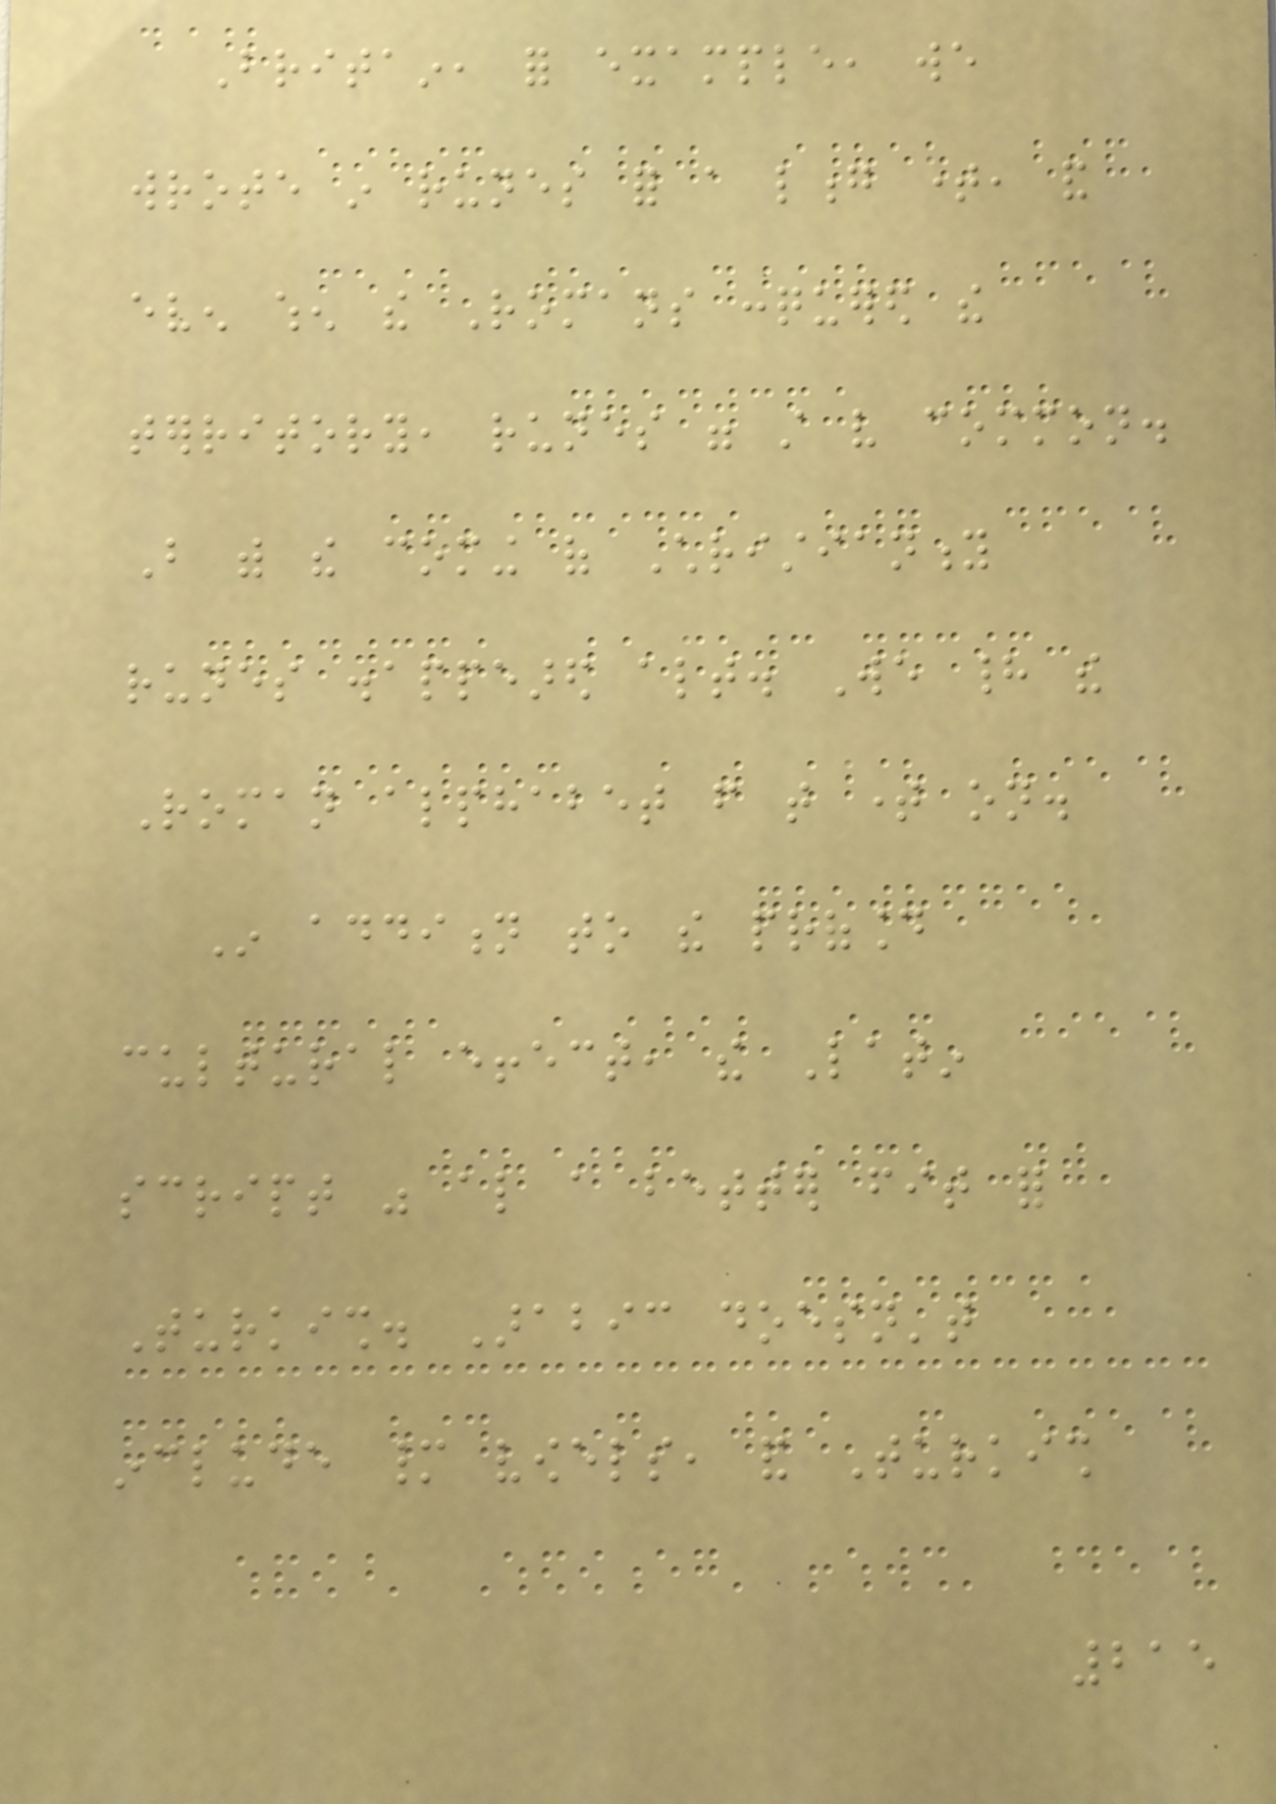Britain, for example, we
wrote in runes for a long time, and
even when the Romans conquered the
territory, runes were still very common.
But with the coming of Christianity
runes disappeared altogether. We had the
Roman alphabet from that time on.
In addition to the profound
cultural effect, the Latin
script was also a better fit for
Turkish. Arabic doesn't
include many vowels, and Turkish
215
